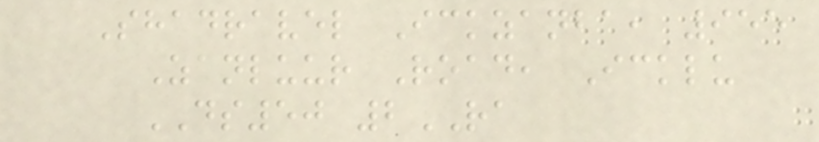Shadravel Ickzanba, 955
Zanluur Road, Icklu
DS50 2RA
